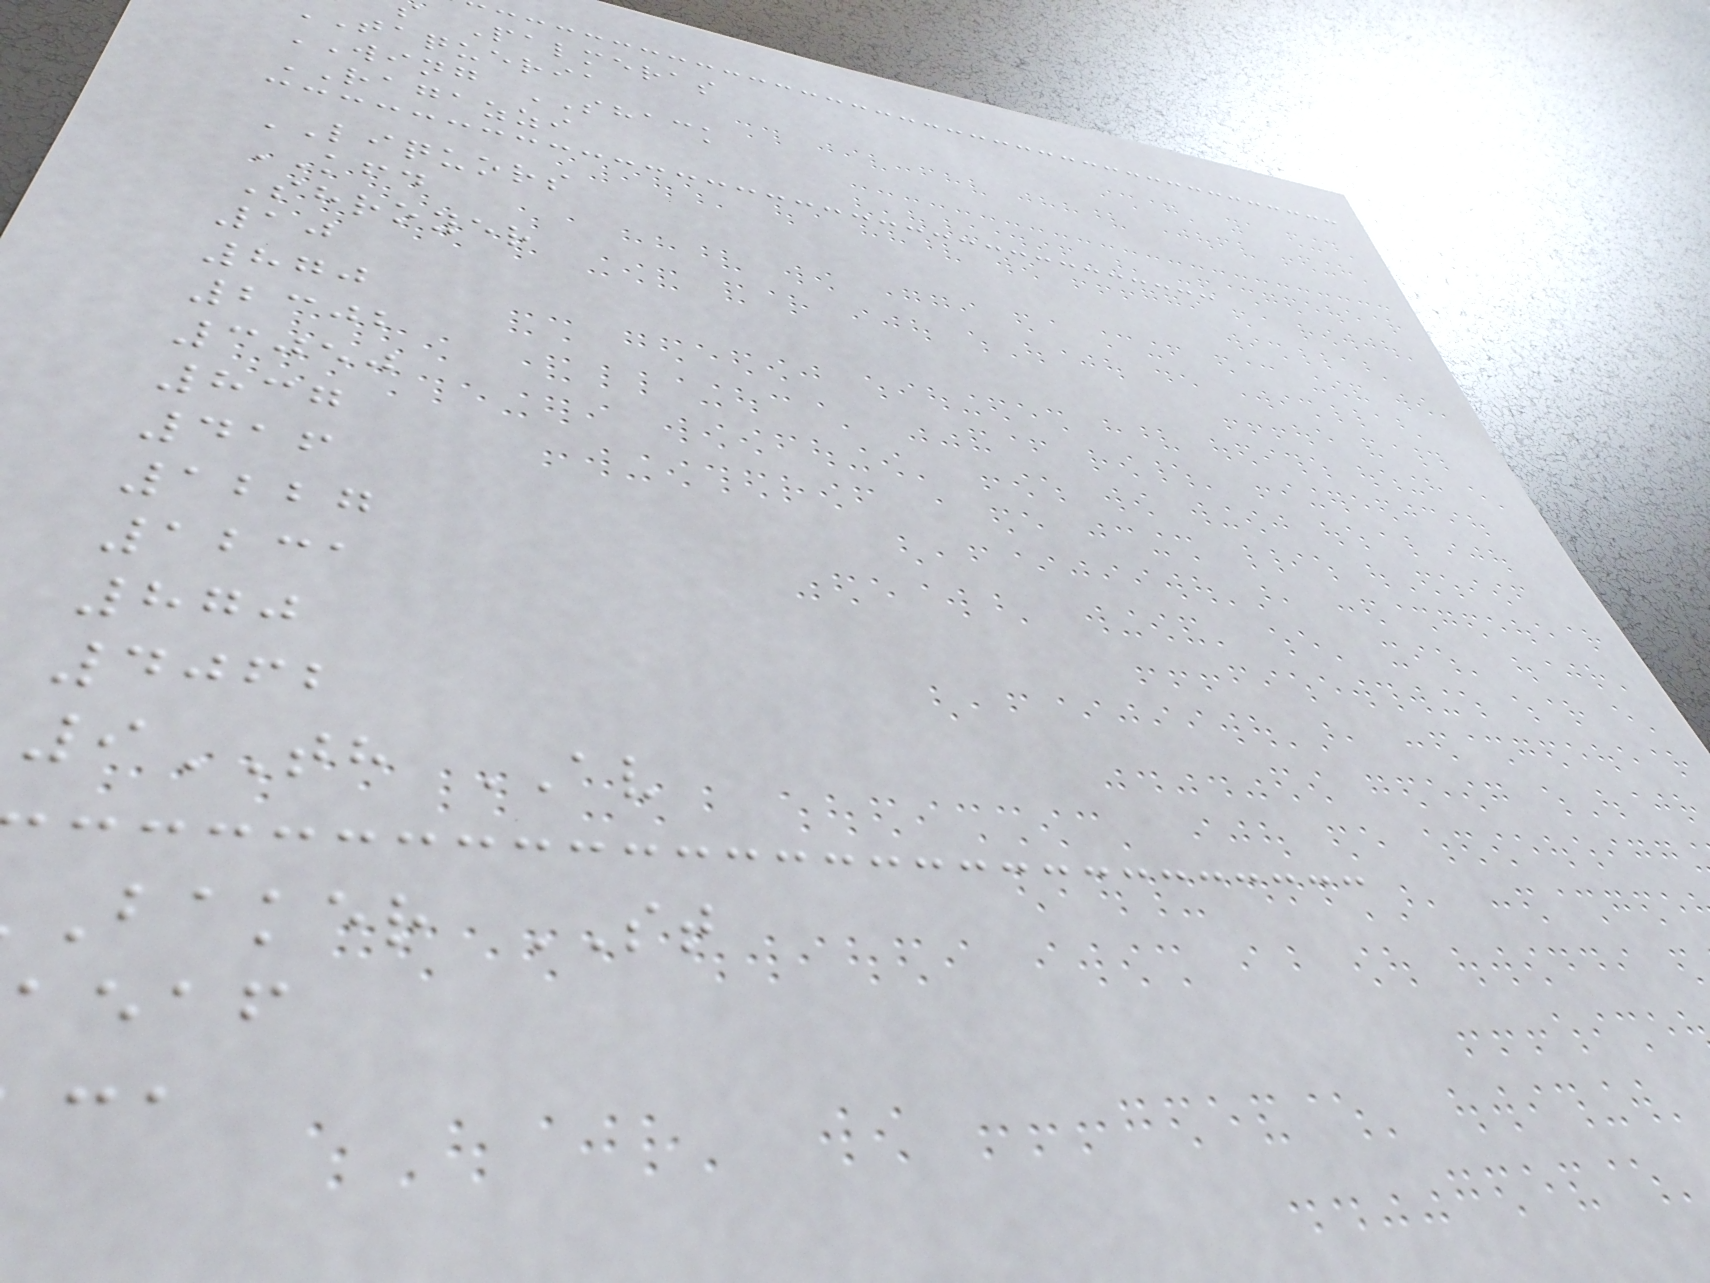Palmeras
taqueria
WING SHACK
RAGAZZI
LIQUORS
KFD
Shroyer
10
870
2302
3050
837
416
1227
1231
870
4062
9TH AV
baker ST
aeaf
